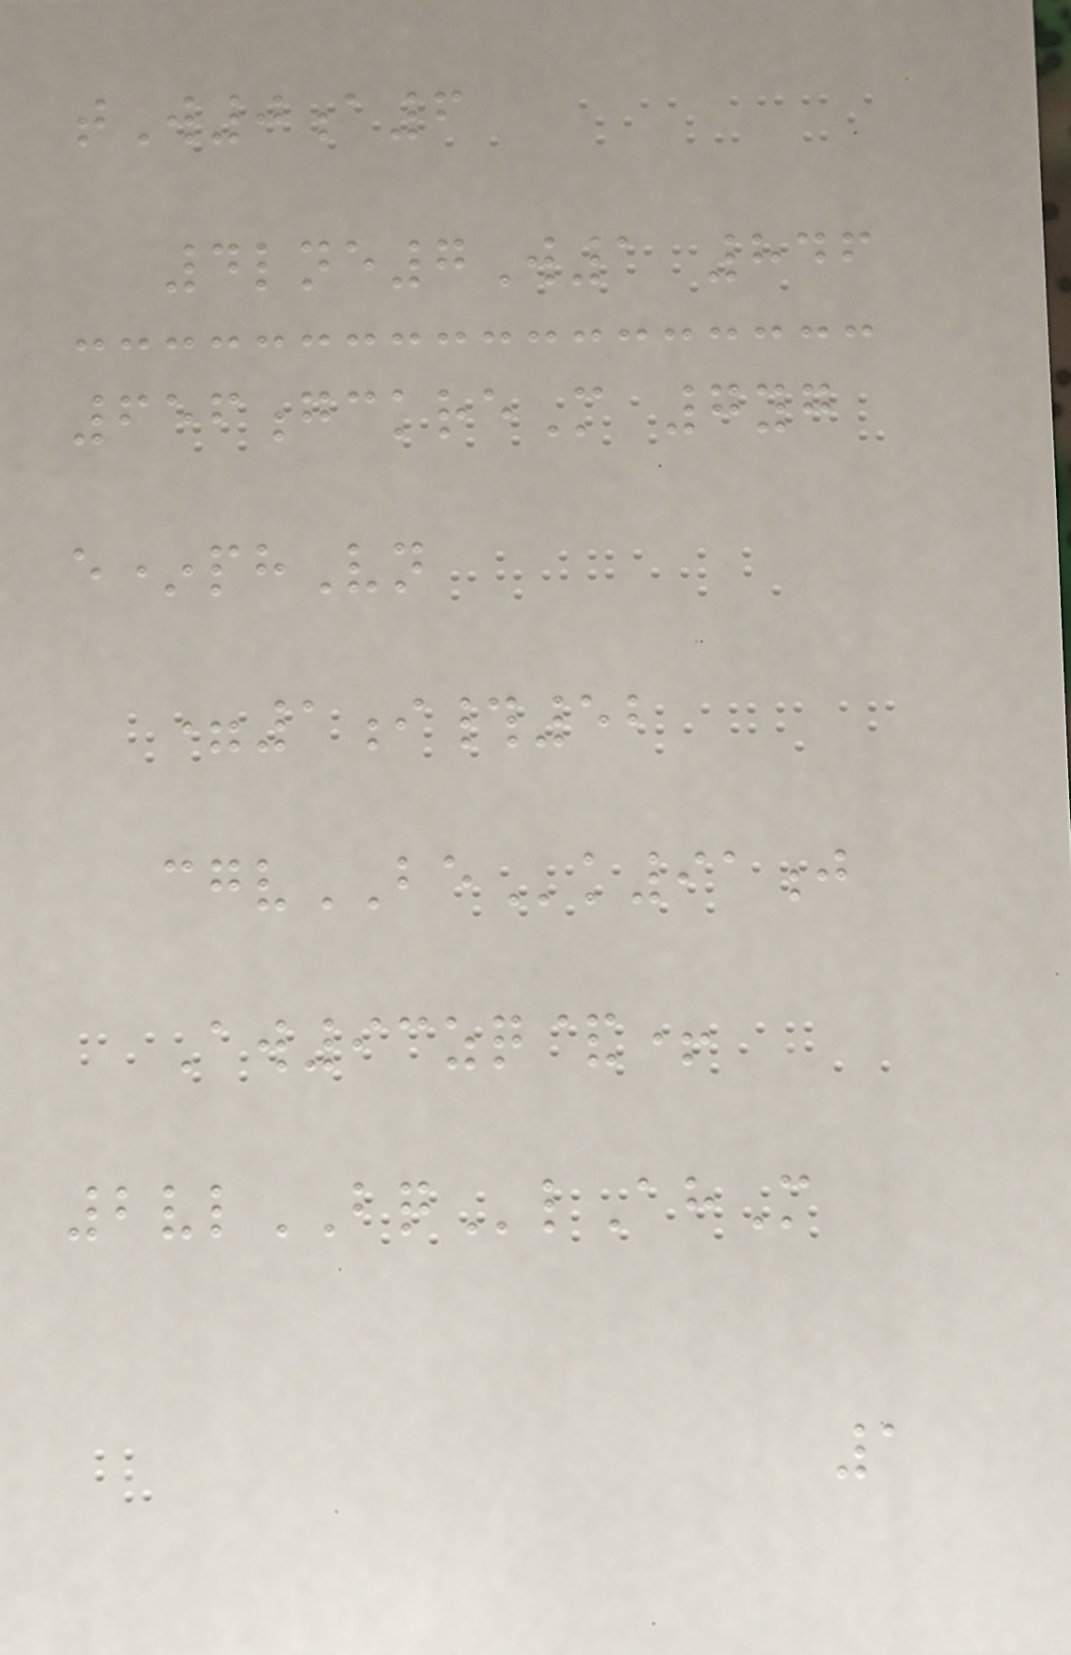tW0a6
4lne7W1 846
656gckreM 7yg
e*phVn
=1i#52
cgvBEk91j
Aw93zq&+
2vlBQlAhM
1
